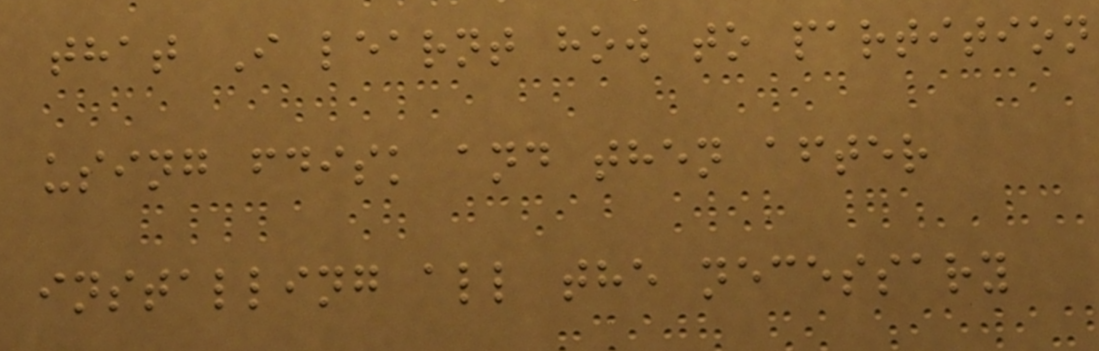that I learnt how to partition
using fdisk and then after
installing all the necessary
